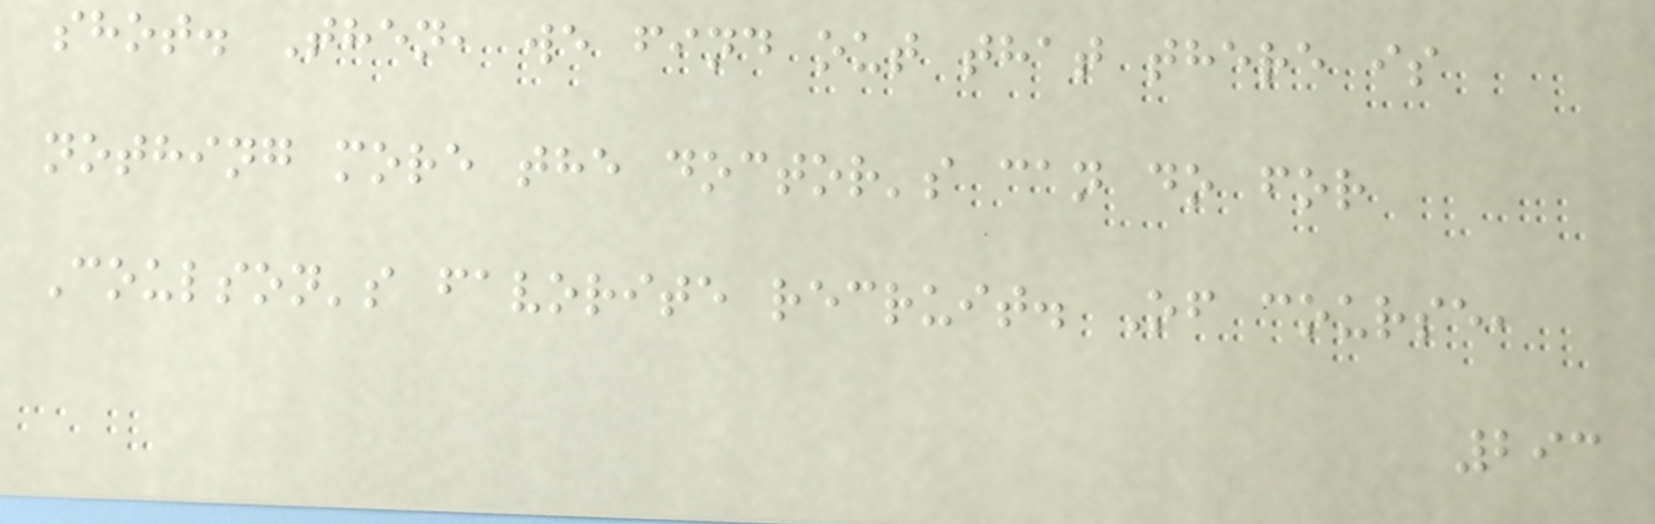shot. Then, we find out that there is
nothing more the doctor's can do for
Coulson's favorite recruit. Of course,
293
